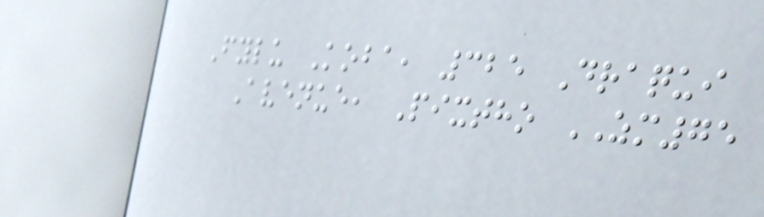Fylu Koba, 325 Draqui
Avenue, Pixtho ZM75
